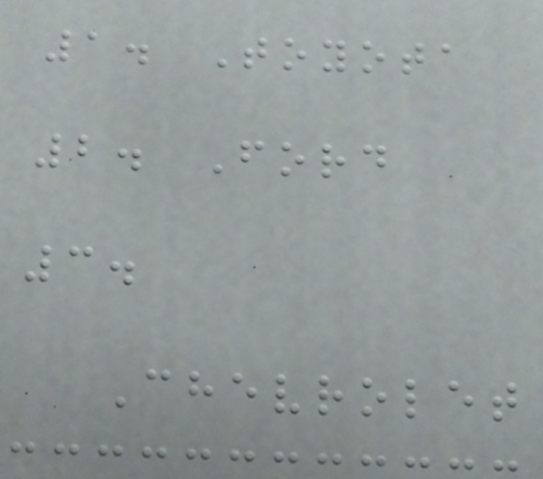1. Toyota
2. Ford
3.
Chevrolet
